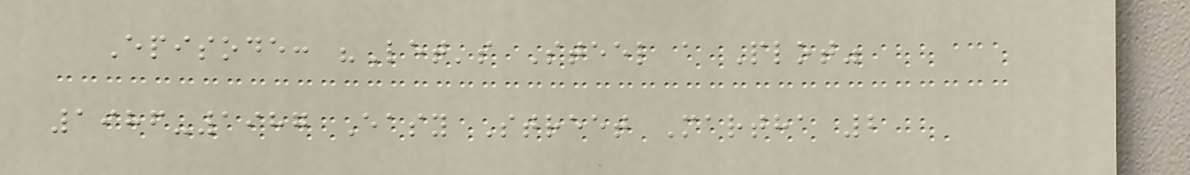Episode: "Let's Steel a Plot"
1986-1987 Easy Street Martha 2
